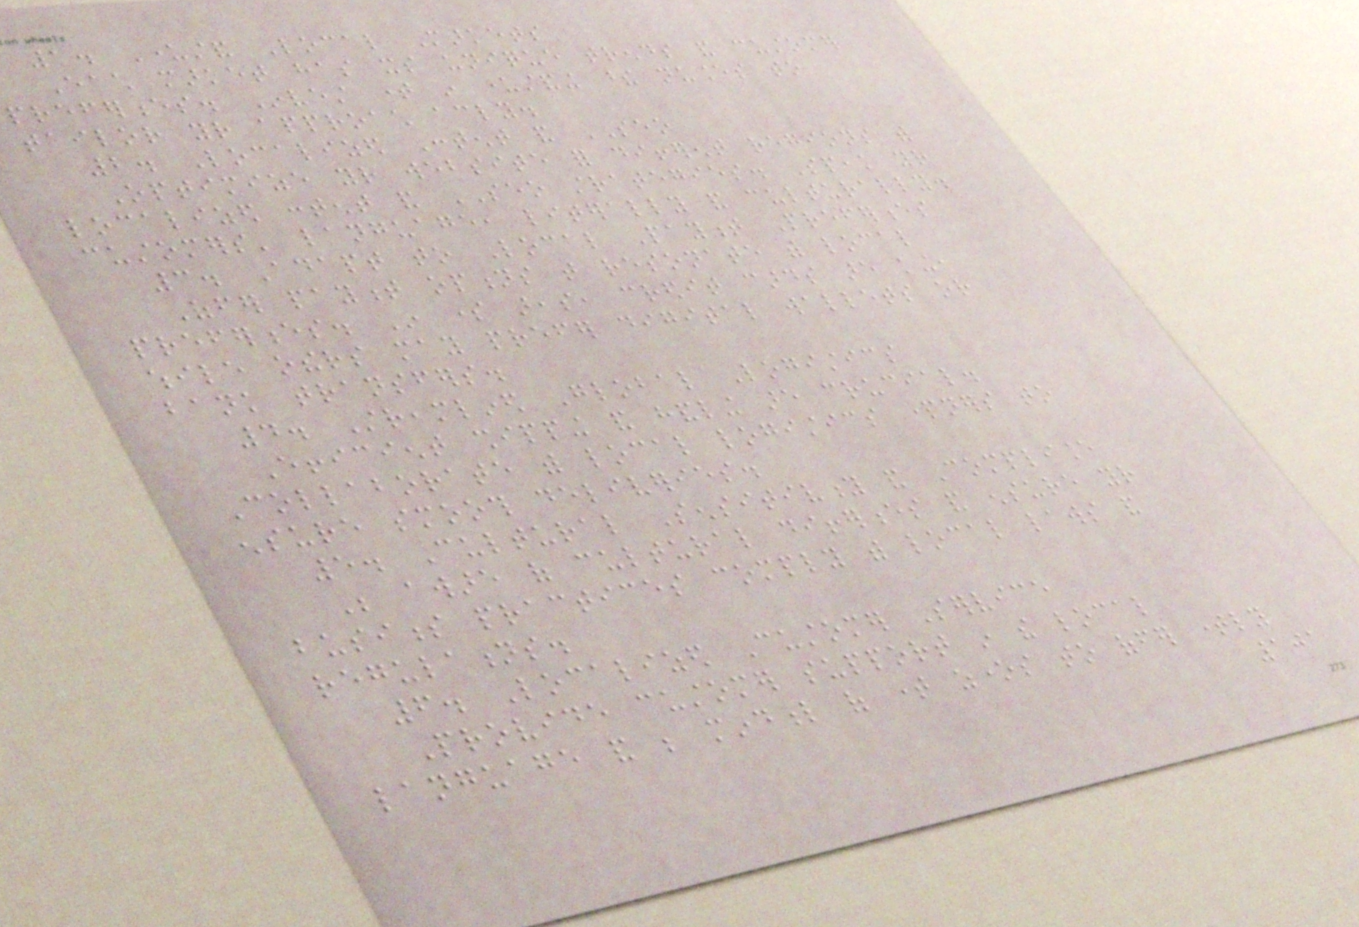1. Understand Local Markets
Each market has its unique trends and customer
preferences. Invest time in understanding these nuances to
tailor your approach accordingly.
2. Localized Content and SEO
Optimize your website for different regions with
localized content and SEO strategies. Speak your
customers' language, literally and culturally.
3. Adapt to Local Payment Preferences
Offer payment options that resonate with local
preferences. In some areas, credit cards are king,
while others may prefer digital wallets or
bank transfers.
4. Streamlined Global Logistics
Efficient shipping and handling are crucial.
Collaborate with local logistics partners to
ensure smooth deliveries.
5. Cultural Sensitivity and Compliance
Be aware of cultural differences and ensure your
business practices comply with local laws and
regulations.
6. Localized Customer Service
Provide customer support in the local
language and be mindful of time zones to offer timely
101
